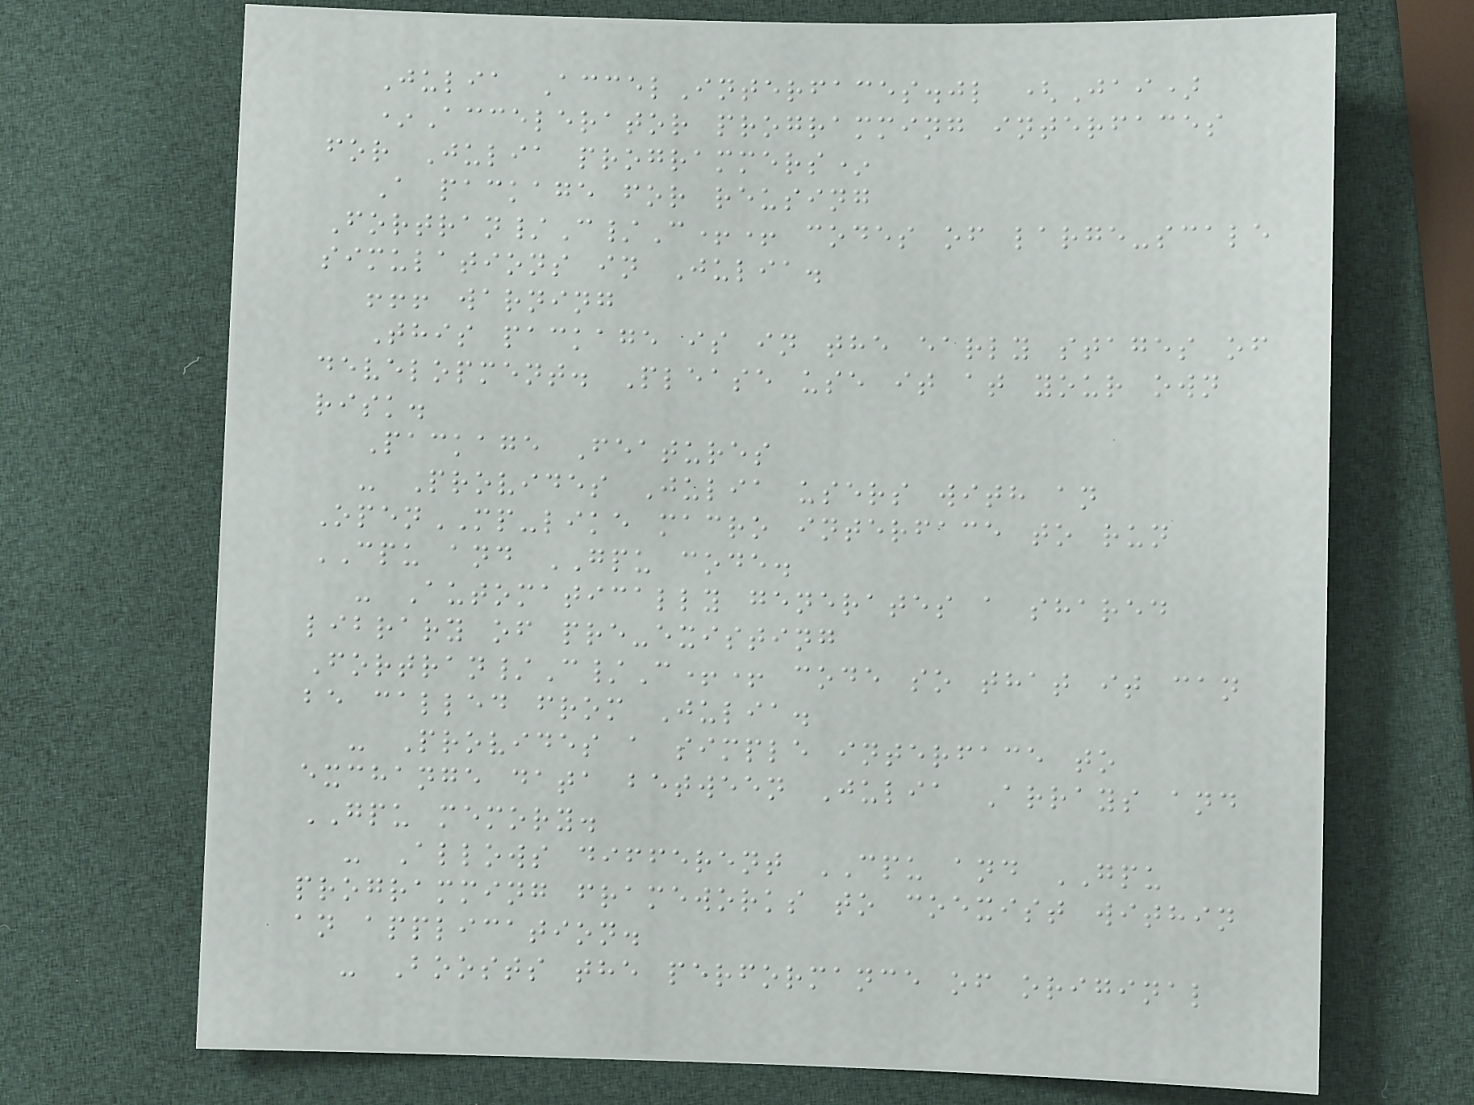Julia AccelInterfaces.jl (Jai)
*Accelerator programming interfaces
for Julia programmers*
A package for reusing
Fortran/C/C++ codes of large-scale
simulations in Julia.
!!! warning
This package is in the early stages of
development. Please use it at your own
risk.
Package Features
- Provides Julia users with an
OpenMP-like macro interface to run
CPU and GPU code.
- Automatically generates a shared
library of pre-existing
Fortran/C/C++ code so that it can
be called from Julia.
- Provides a simple interface to
exchange data between Julia Arrays and
GPU memory.
- Allows different CPU and GPU
programming frameworks to coexist within
an application.
- Boosts the performance of original
